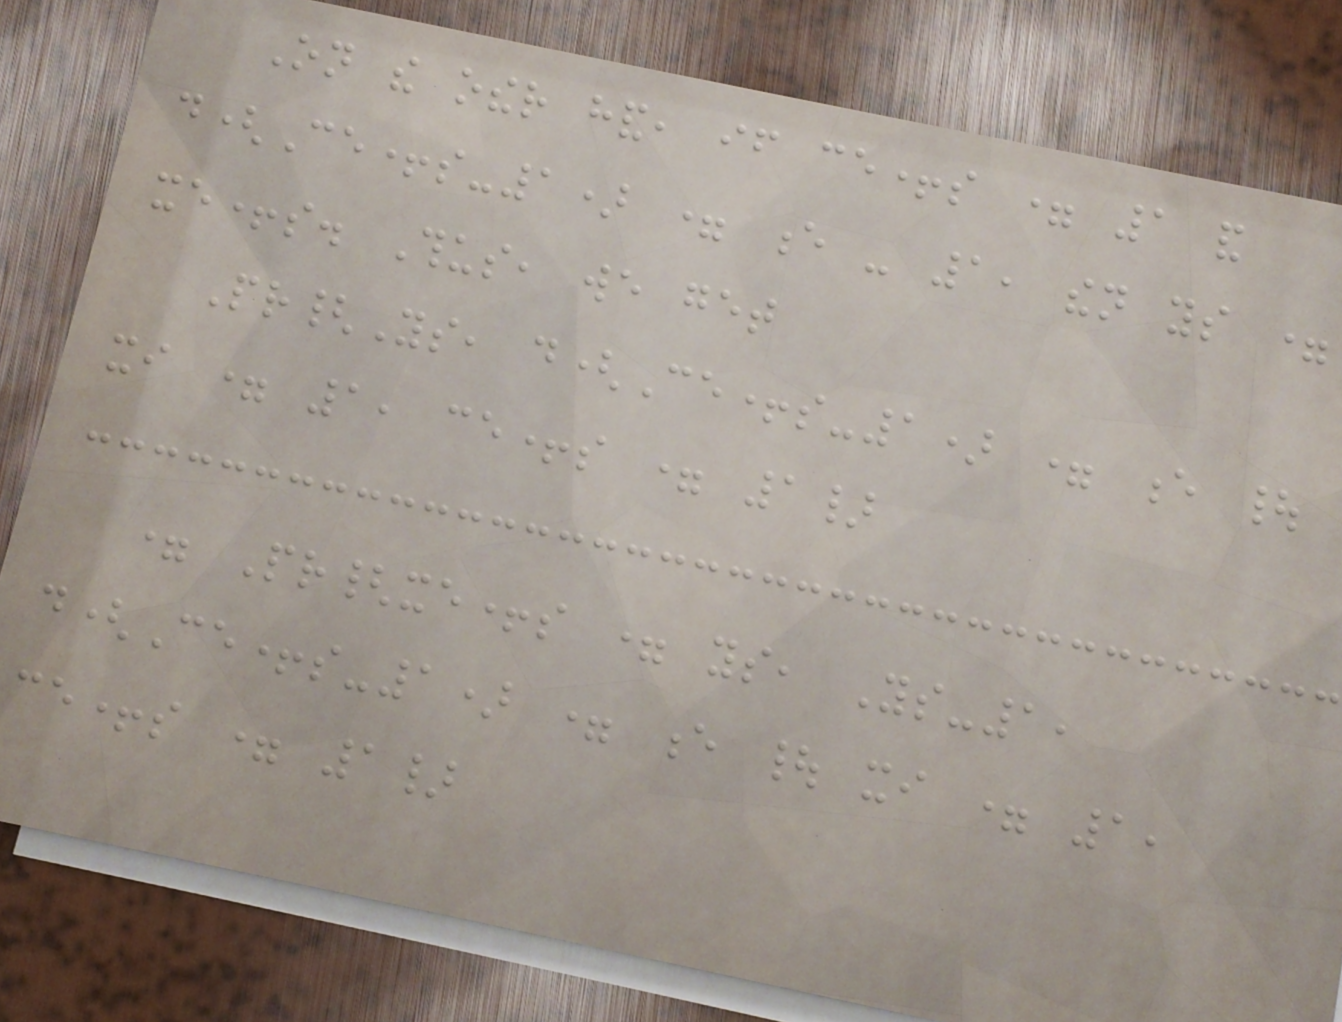On the other hand, if ce+s = 1 and
d(Ce+s-1) = e - 1, then ys =
xe+s. Thus, we get
Pr{Ys, d(Ce+s-1) = e |
xi = 1, ce+s = 1}
= Pr{xe+s = ys, Ys-1,
d(Ce+s-1) = e | xi = 1,
ce+s = 1}
